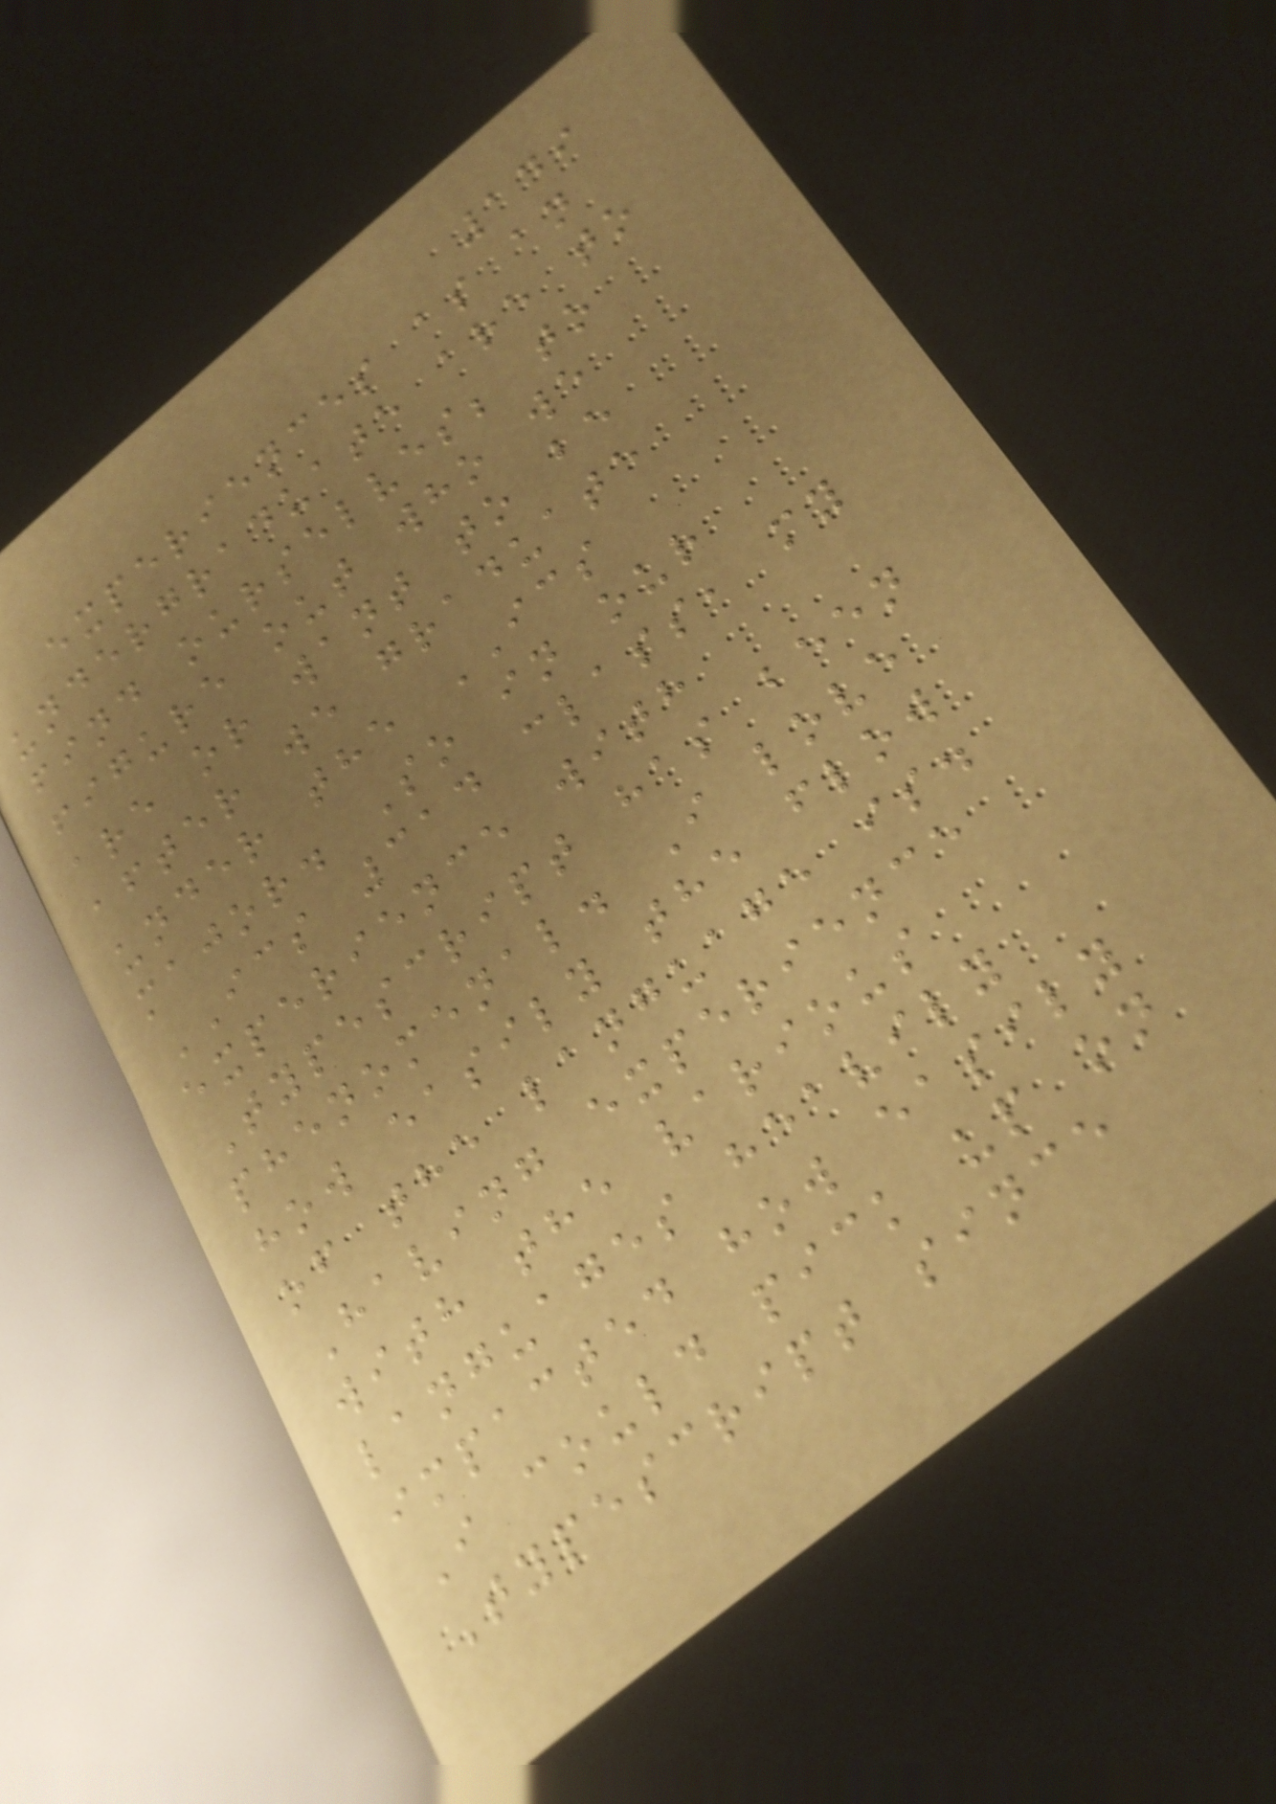149
experiences as an
undergraduate are to
find ourselves; to
figure out who we
are or want to be
after we graduate
under the ICS
major. So in our
ICS 314 class, my
experience with
Typescript has been
phenomenal. I love
how easily the flow
of the language is.
Having experience
with the various
languages heavily
impacted how easily
I could pick up on
Typescript since
